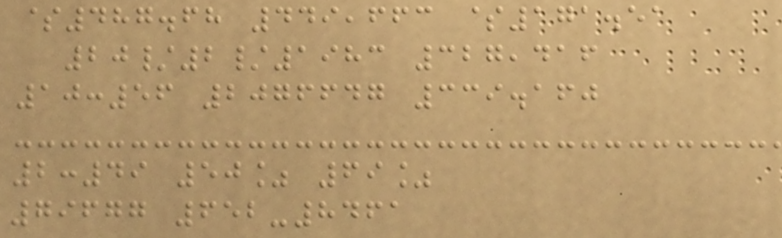$487.68 449,663 $171.51
20/2/1983 327,416
10:56 2076647 339.160
2:49 50% 69%
79677 652-8461
